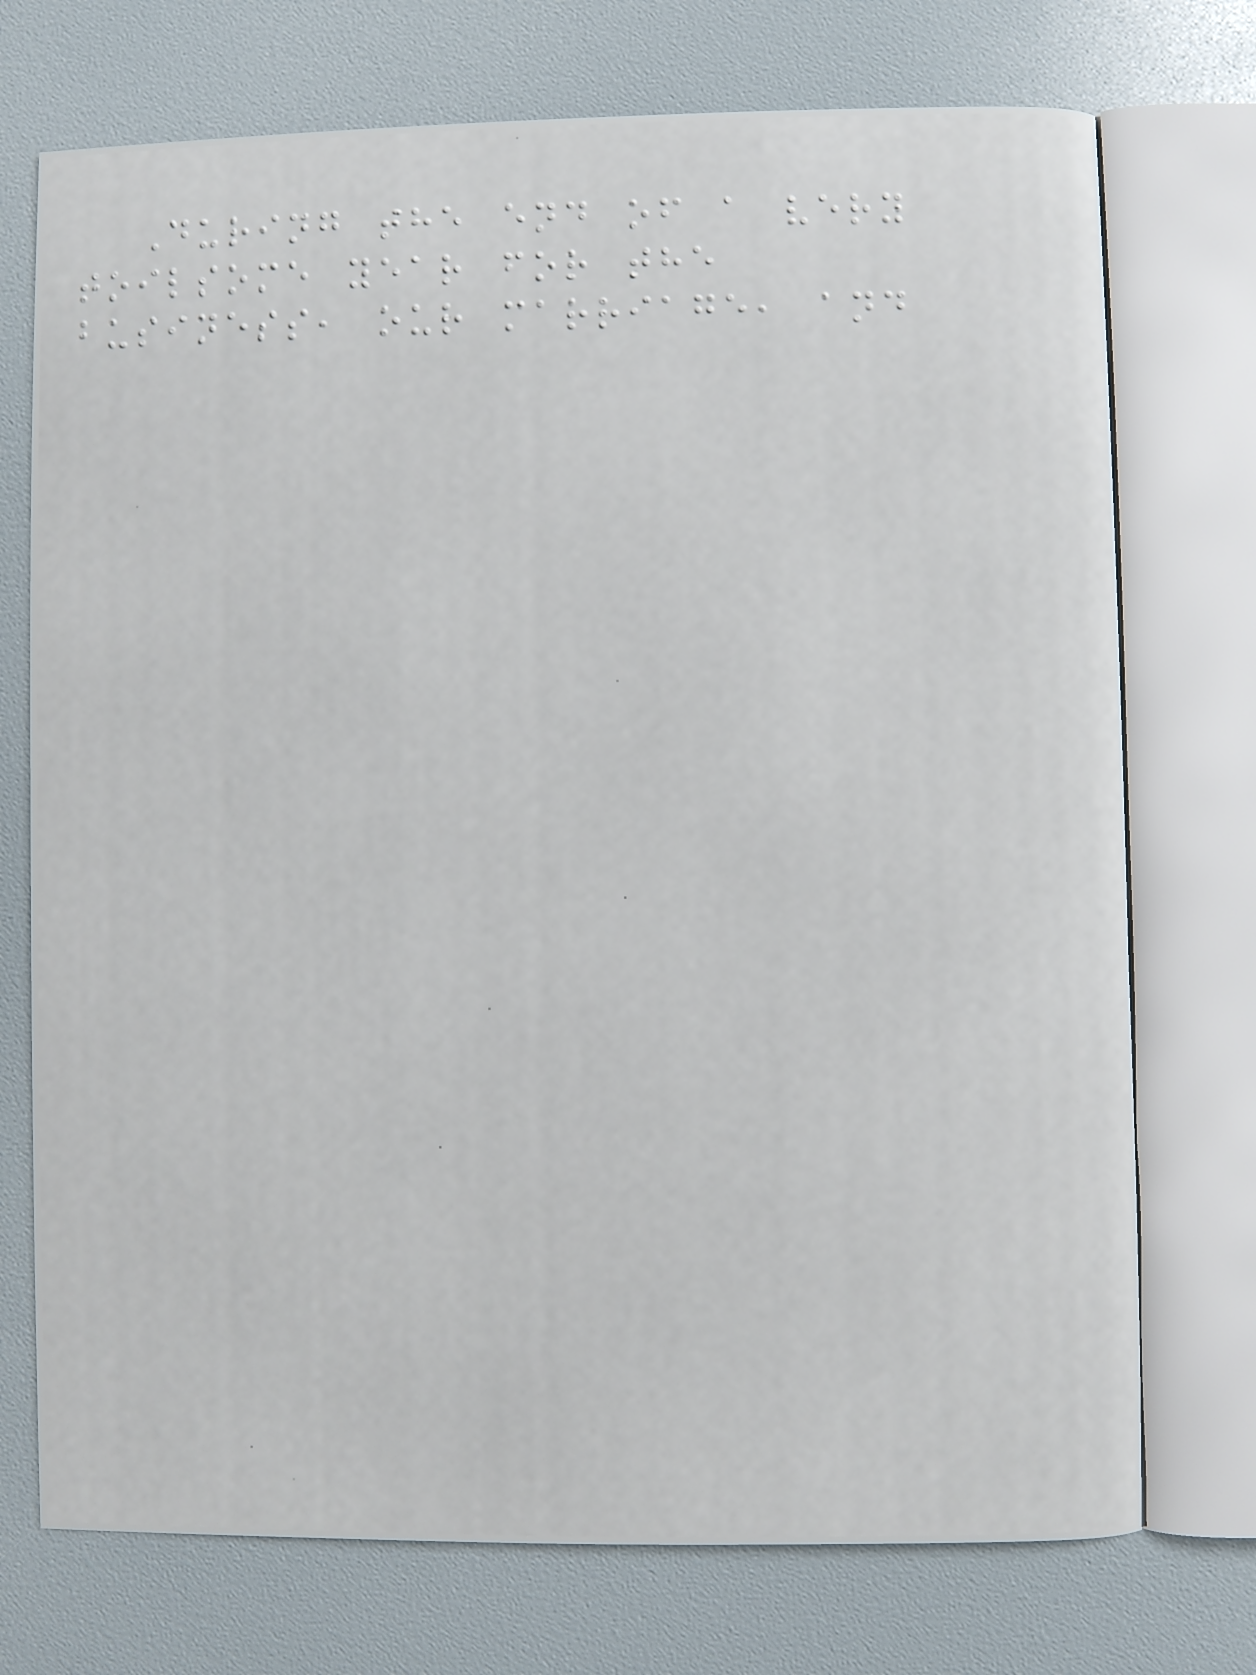During the end of a very
toilsome year for the
business, our marriage, and
